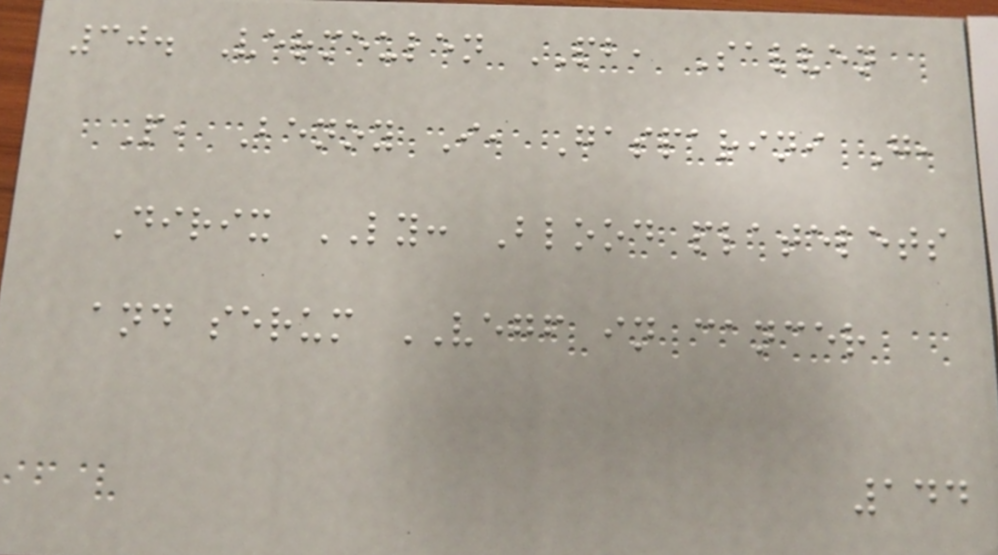30. Vermeulen PB, Salven
P, Benoy I, Gasparini G,
Dirix LY: Blood platelets
and serum VEGF in cancer
144
